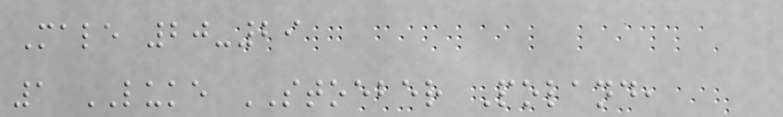Male 20-29
1 LUKE STOEBER Poland,
